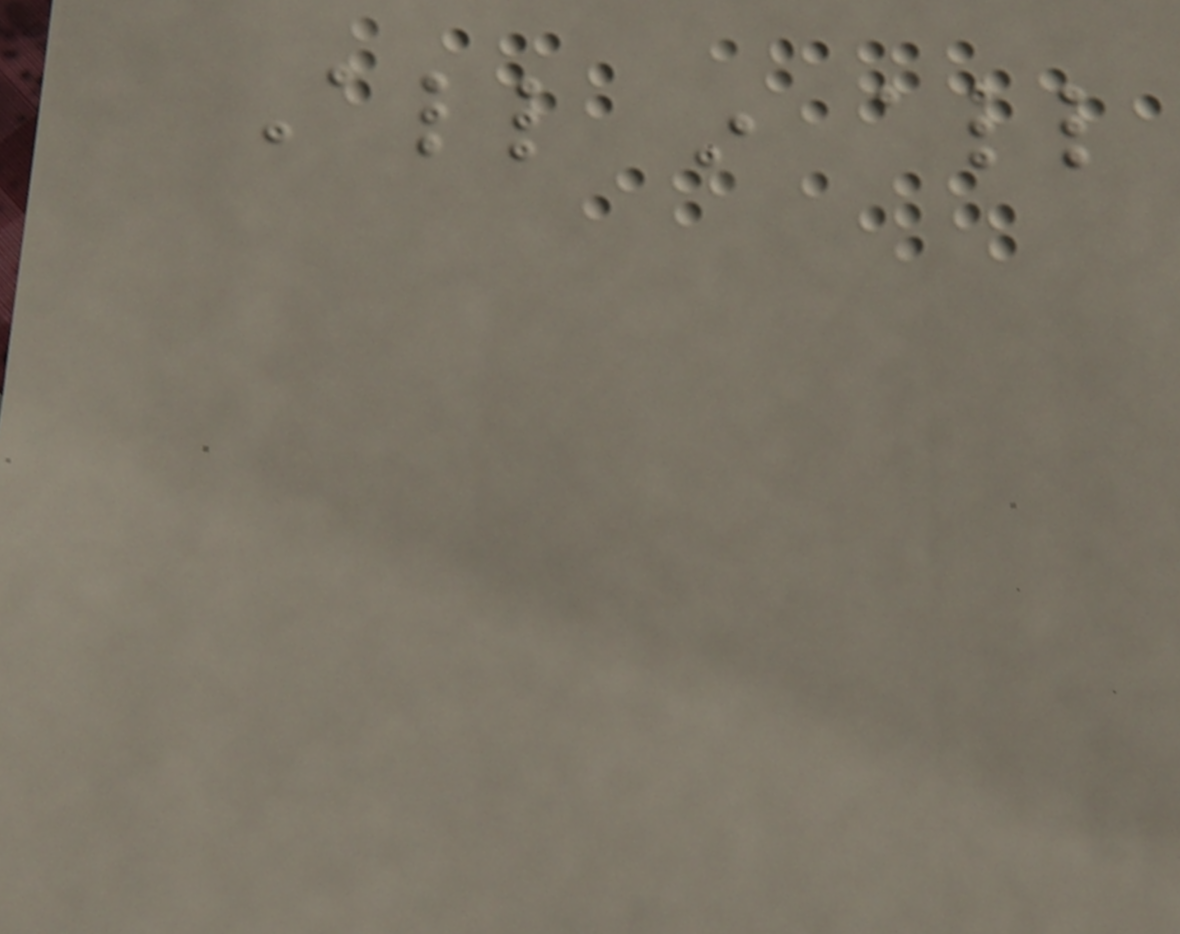All in all
